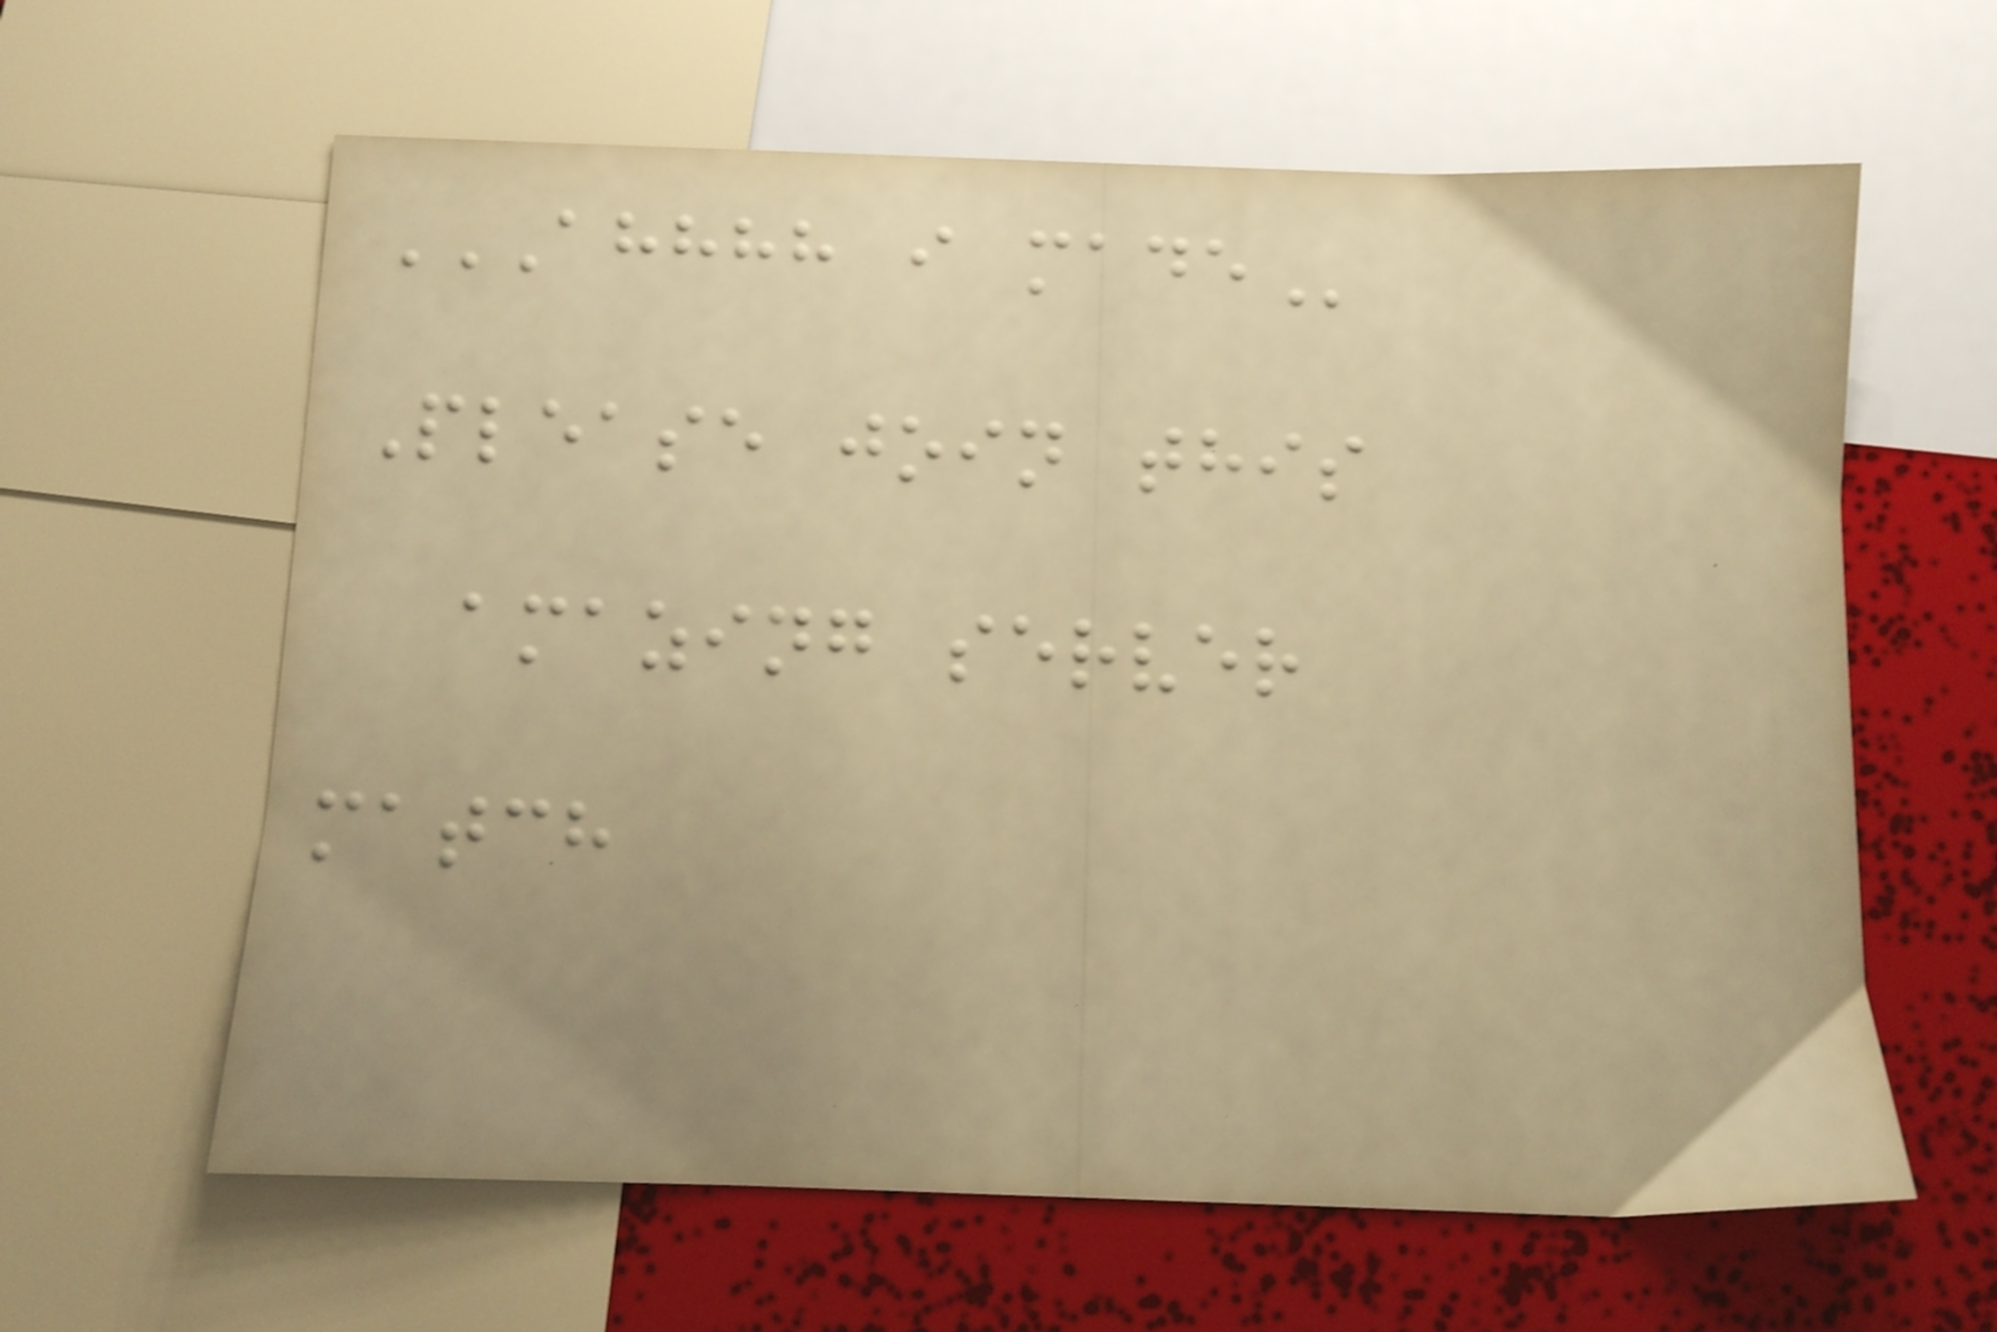AHHHH I MADE
Please join this
amazing server
match
